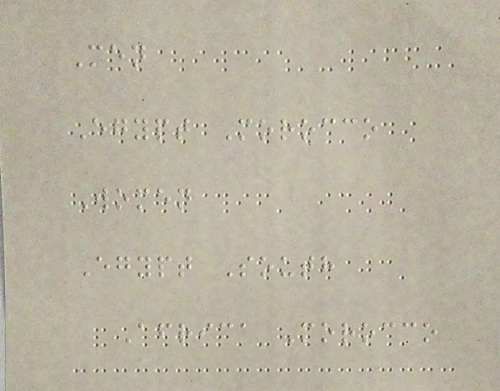Men
Egypt Morocco
Women
Egypt South
Africa Morocco
